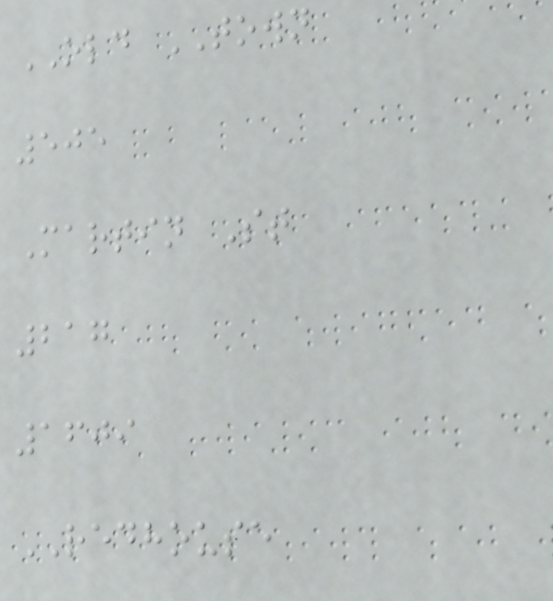OLD TOWN
505
Martin St
217
1609
REDHOUSE
